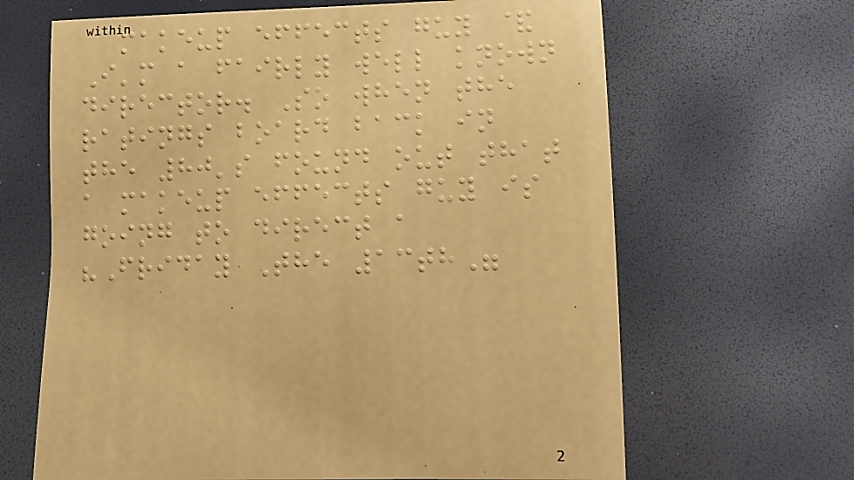makeup effects guy &
I'm a fairly well known
director. So when the
ratings board back in
the 80's found out that
a makeup effects guy is
going to direct a
"Friday The 13th"
